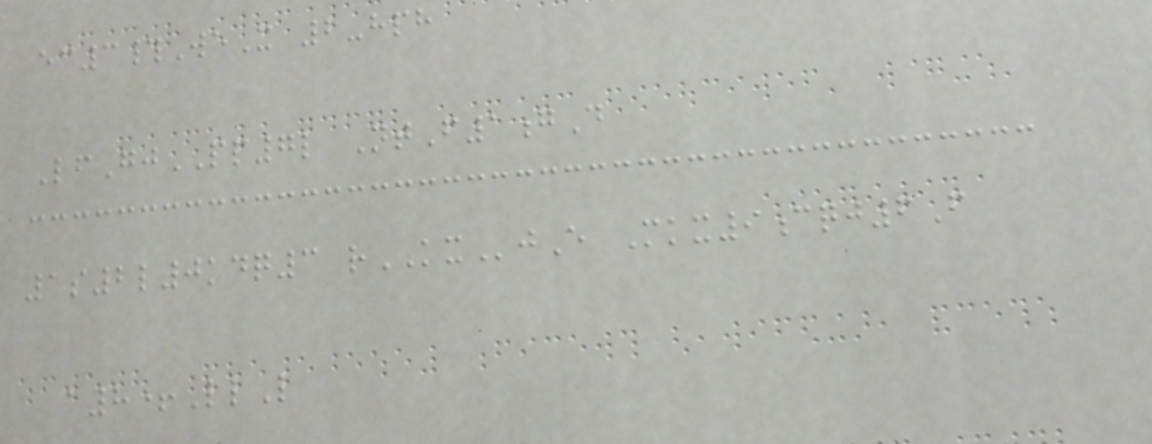ec3#WeX 2-hph
LfGjPP7l NtF1gD
1s2l0kdq3 rKXjE Mkx9cqj6F
a8+LlL
